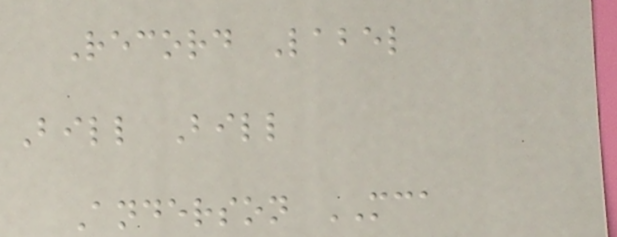Record Label
Bill Bill
Anderson MCA
